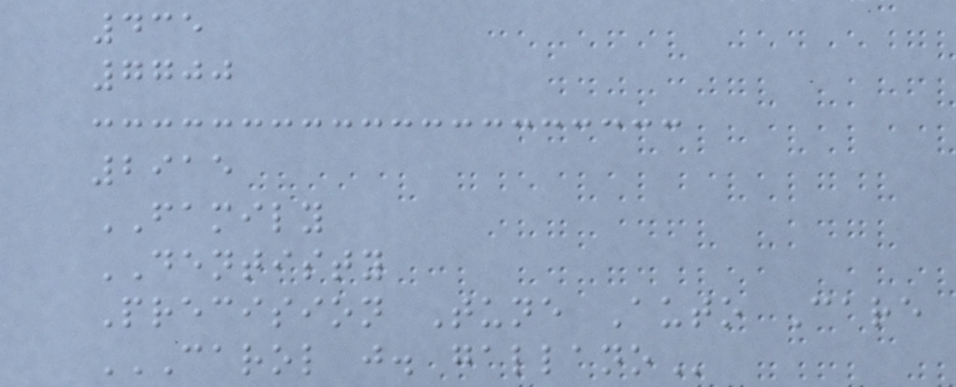435
7700
2915
FAMILY
DENTISTY
Precision Tune Auto Care
CAROL J. GALLANO
